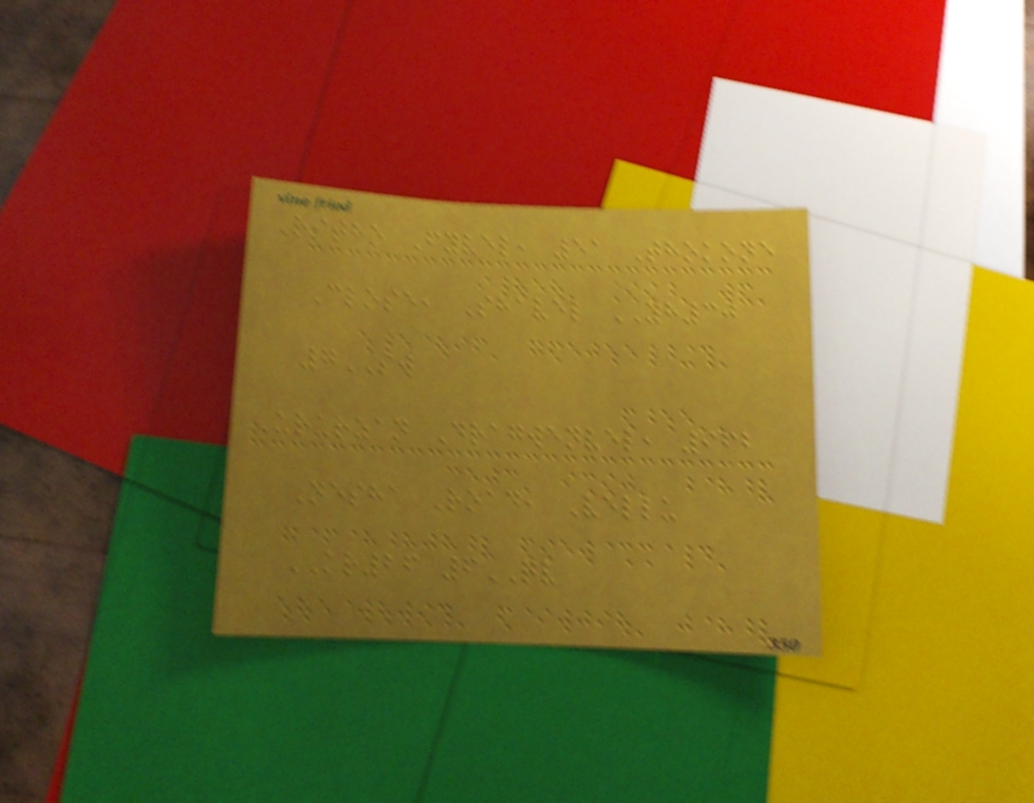Ritho Fyvel, 51 Thokone
Close, Shavel YH30
7SW
Ururzan Dragwenvel, 962
Nesha Road, Vellu
KR26 6QV
